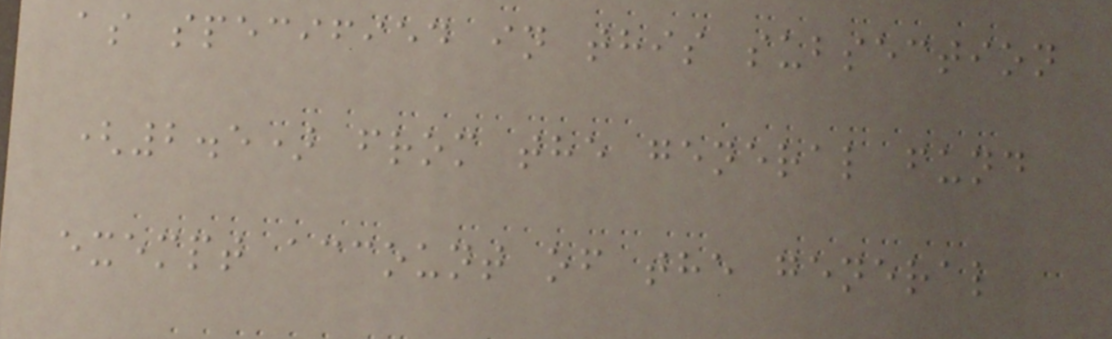as specified in this subsection
(2.5) from the general fund
exempt account of the general
